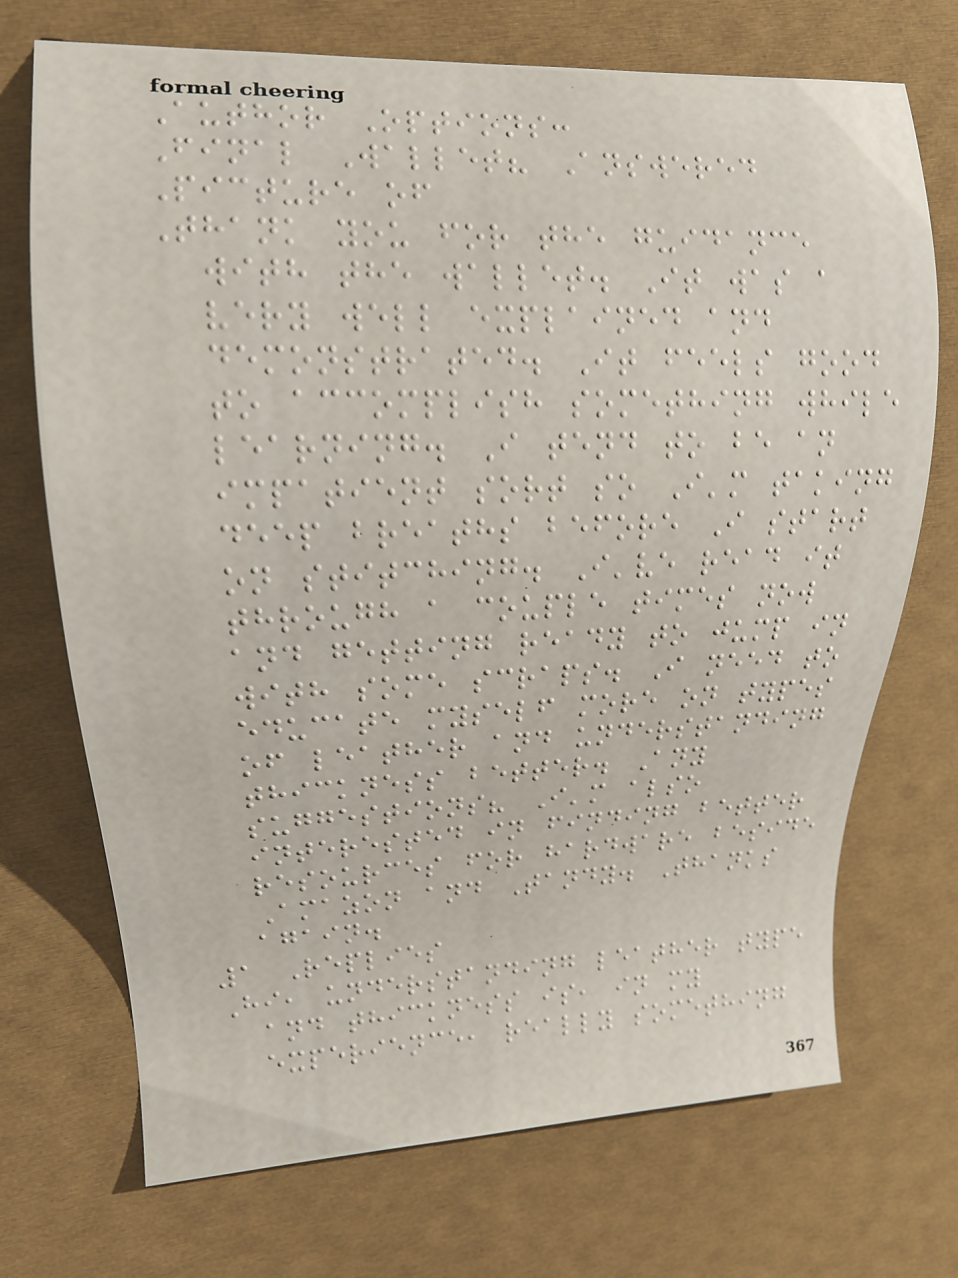Author Options:
Final Wallet? Answered
Picture of
Thank you for the guidance
with the wallet. It was a
very well explained and
demonstrated. It feels good
to accomplish something while
learning. I tend to be an
impatient sort so I'm taking
deep breaths before I start
on stitching. I've read it
through a couple times now
and getting ready to jump in
with some scraps. I need to
educate myself more on types
of leather and understanding
thickness better. Any
suggestions? I'm also
interested in finding better
resources for hardware beside
Amazon and Tandy. Thanks
again.
1 Replies
Hi, understanding leather type
and thickness is, in my
experience, really something
